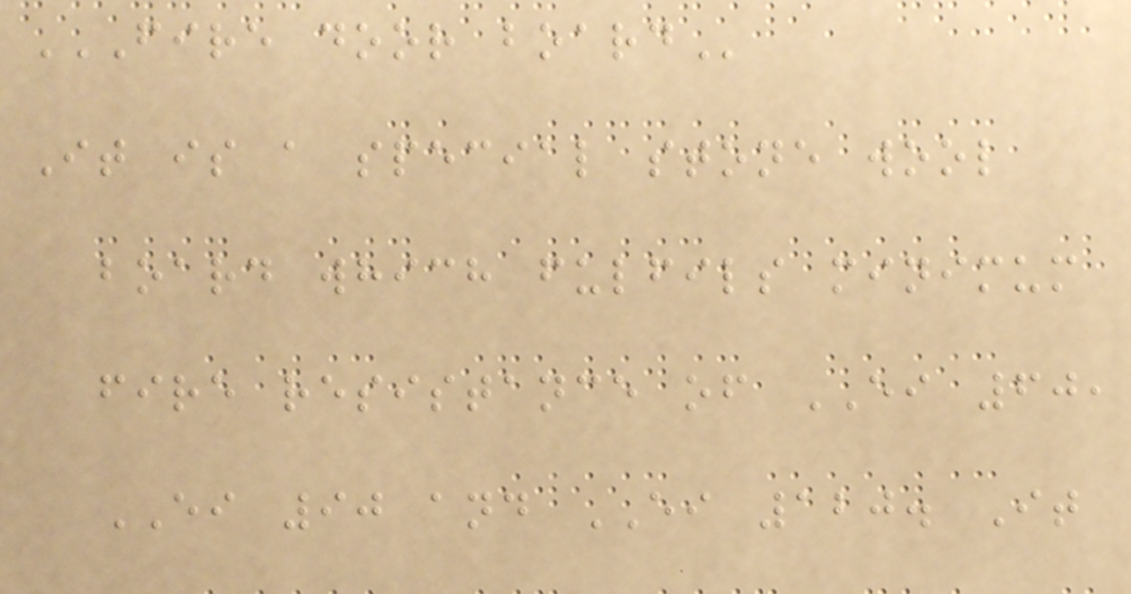FIRE DOOR BOARD
It is a special stone wool
board which fulfils minimum
fire resistance of EI 60,
EI 90 and EI 120. It
